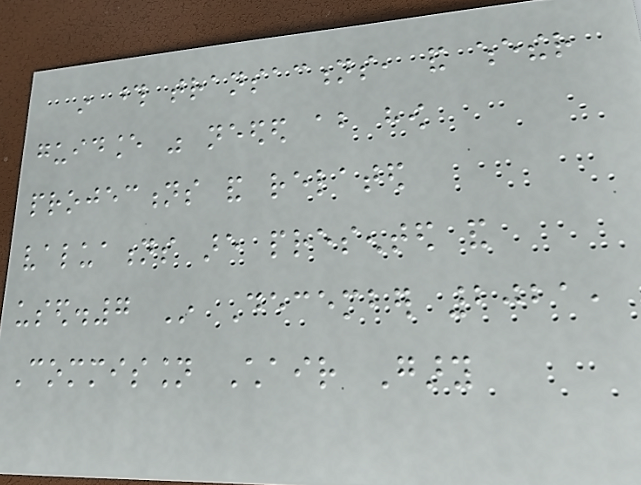in those transactions, and whether
guidance was needed about how
projections and related
valuations are presented and
used.7 In December 2021,
Commission Chair Gary
